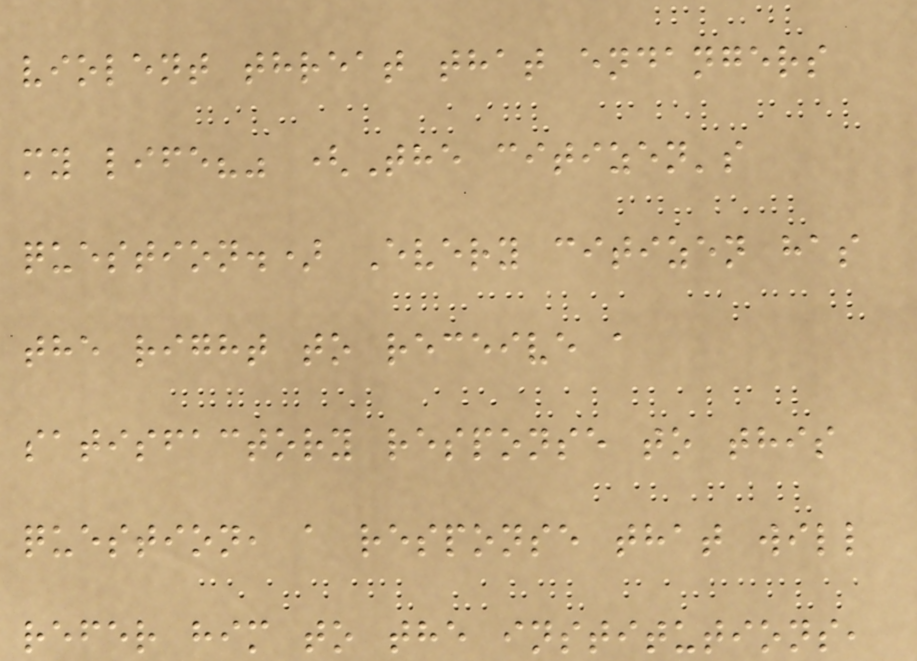violent threat that endangers
my life?" (The citizen's
question.) Every citizen has
the right to receive a
satisfactory response to this
question, a response that will
refer him to the institutions,
